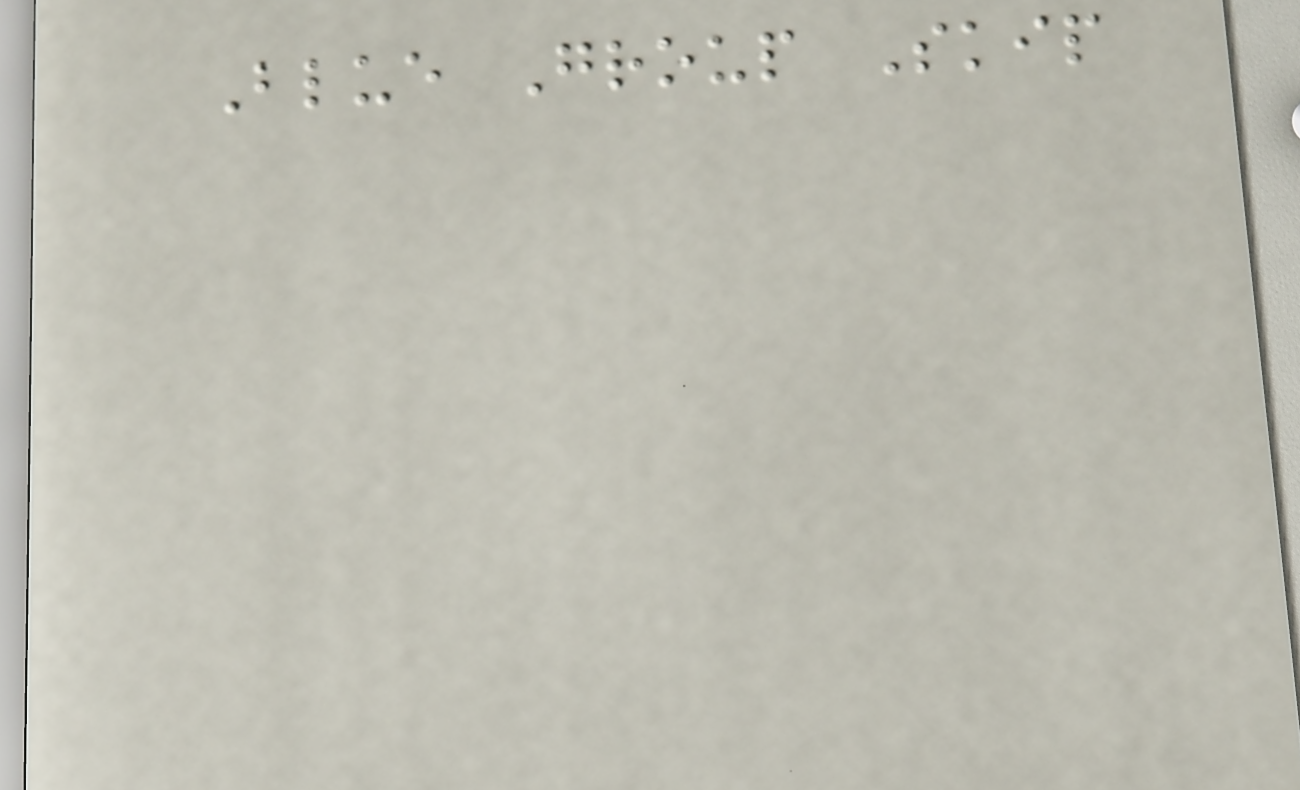Blue Group Skip
